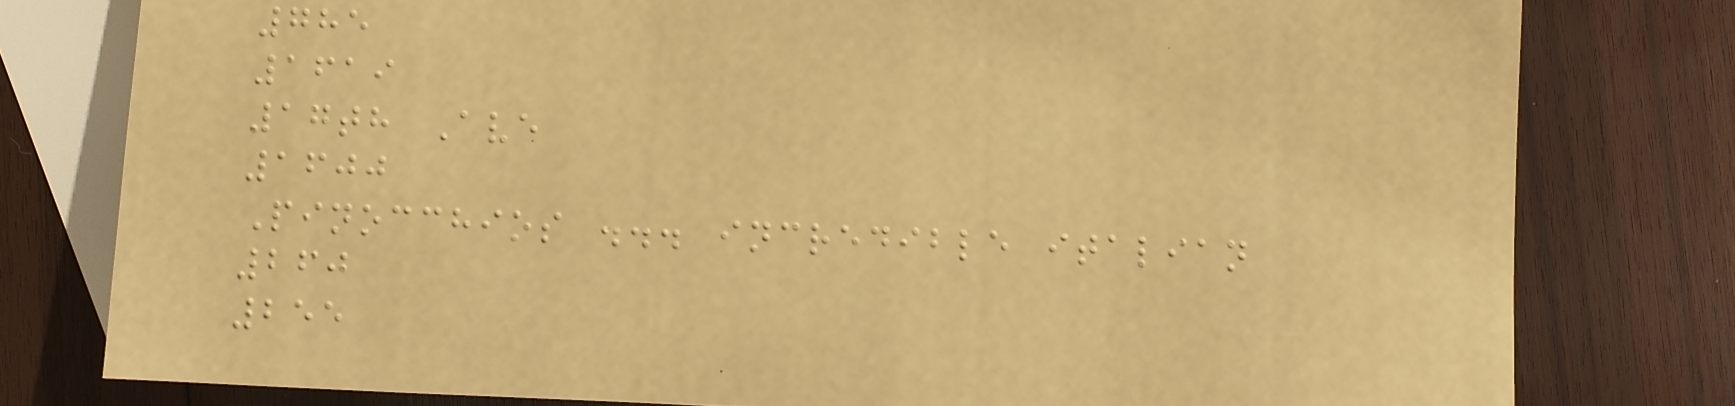785
1619
17th Ave
1600
Pinocchios ... incredible italian
260
255
